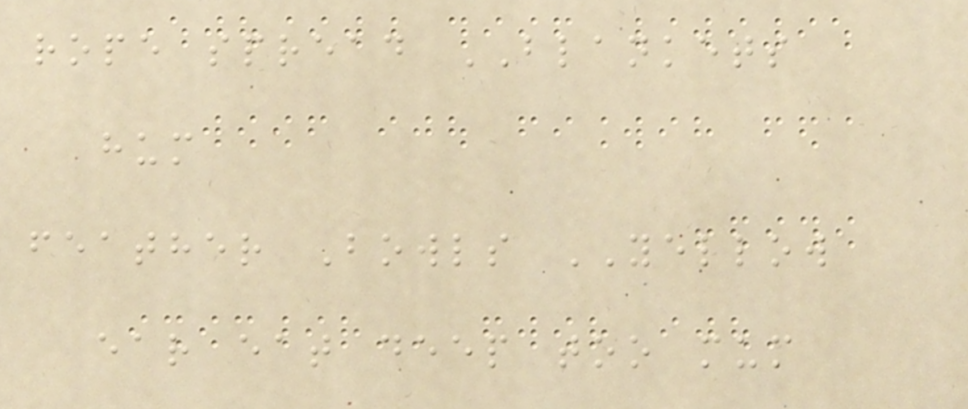rope spread BLANKETS
hum
feather Bowls YELLOW
ear eat deep too mum
